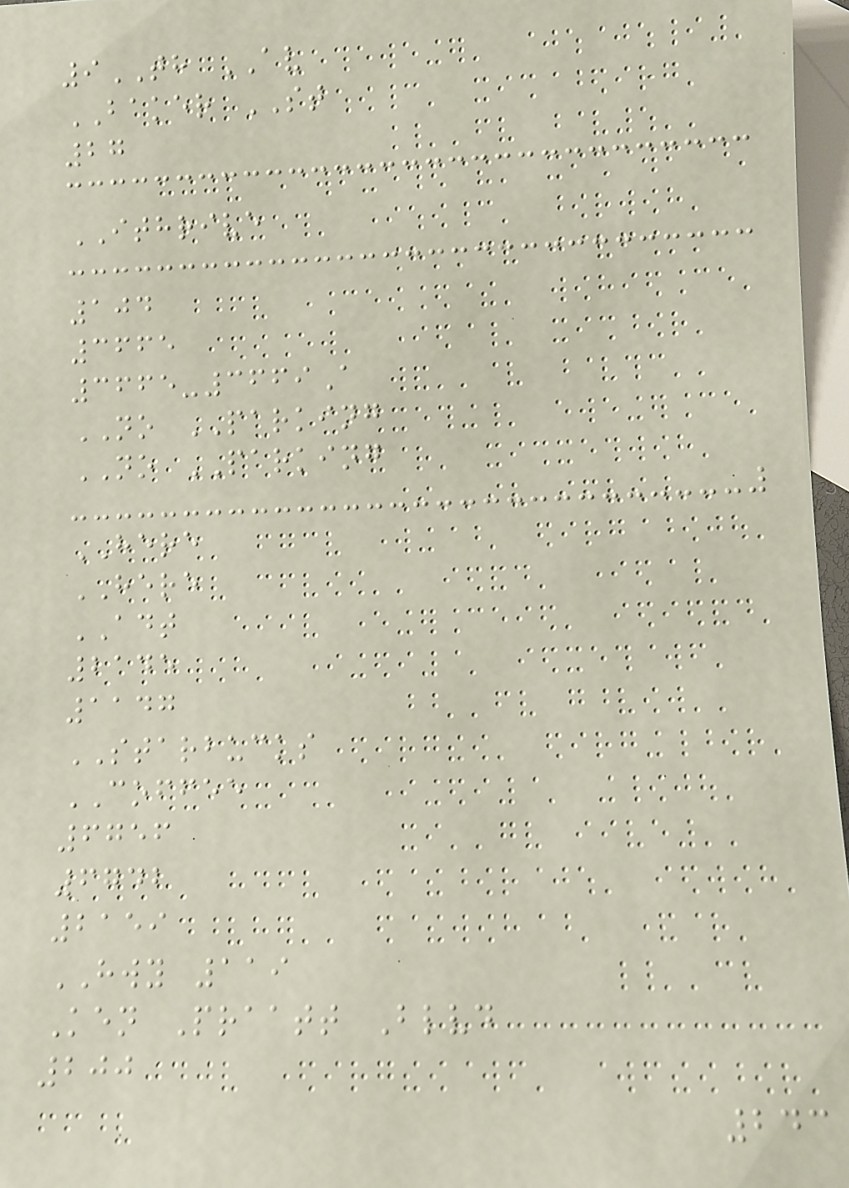9TH AV
BAKER ST
27
ITHRIVE
104
3665
3665-3669A
NO PARKING
NO PARKING
HERE
HERE
ADT
2145
1147
STARBUCKS
COFFEE
6756
6742
2159
HWY 119
Ken Praatt Blvd
200
243
